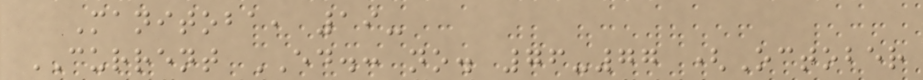Manitoba, 19-
CURRENT ED.: no. 76-77 (October
